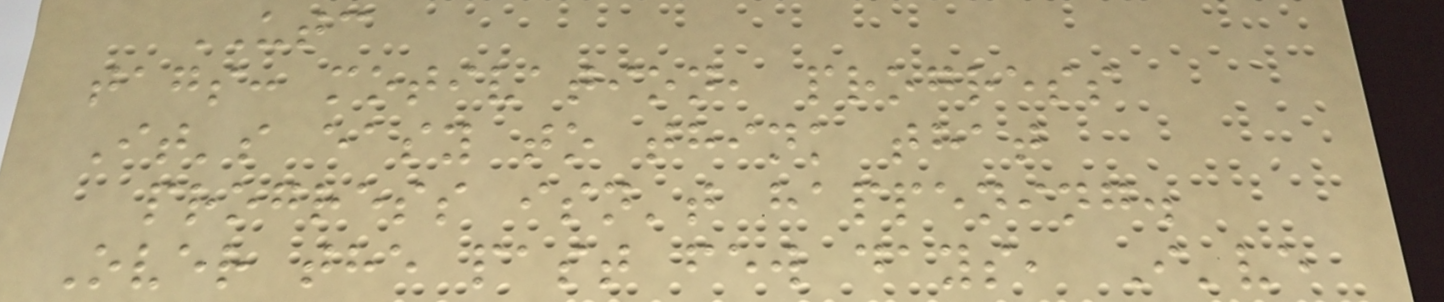UTC
tags: motivation, progress
It's easy to think that
progress isn't happening.
Over the past few days, I've
